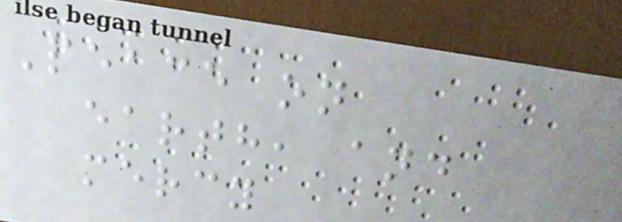Peace on
earth, and
mercy
